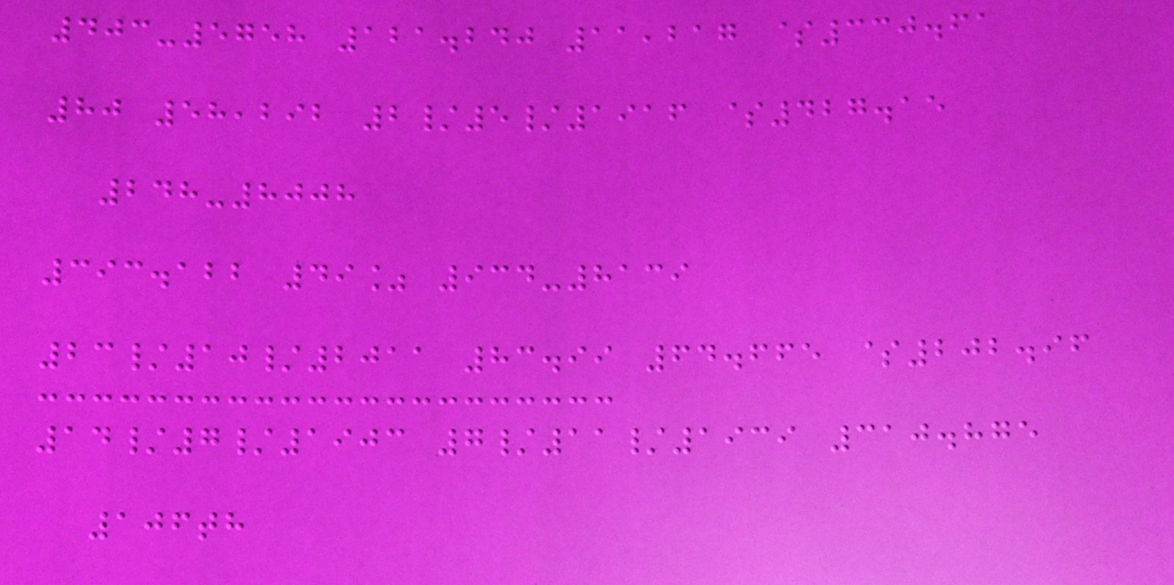403-5758 121.240 11,217 $330.61
80 58,292 2/5/1916 $427.15
248-8008
393.122 49% 934-8139
23/10/2011 83.99 64.665 $202.96
14/7/1903 7/11/1939 310.875
106th
